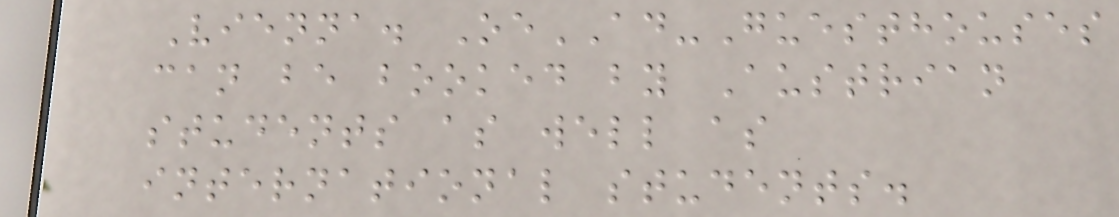Vienna. OeAD-Guesthouses
can be booked by Austrian
students as well as
international students.
